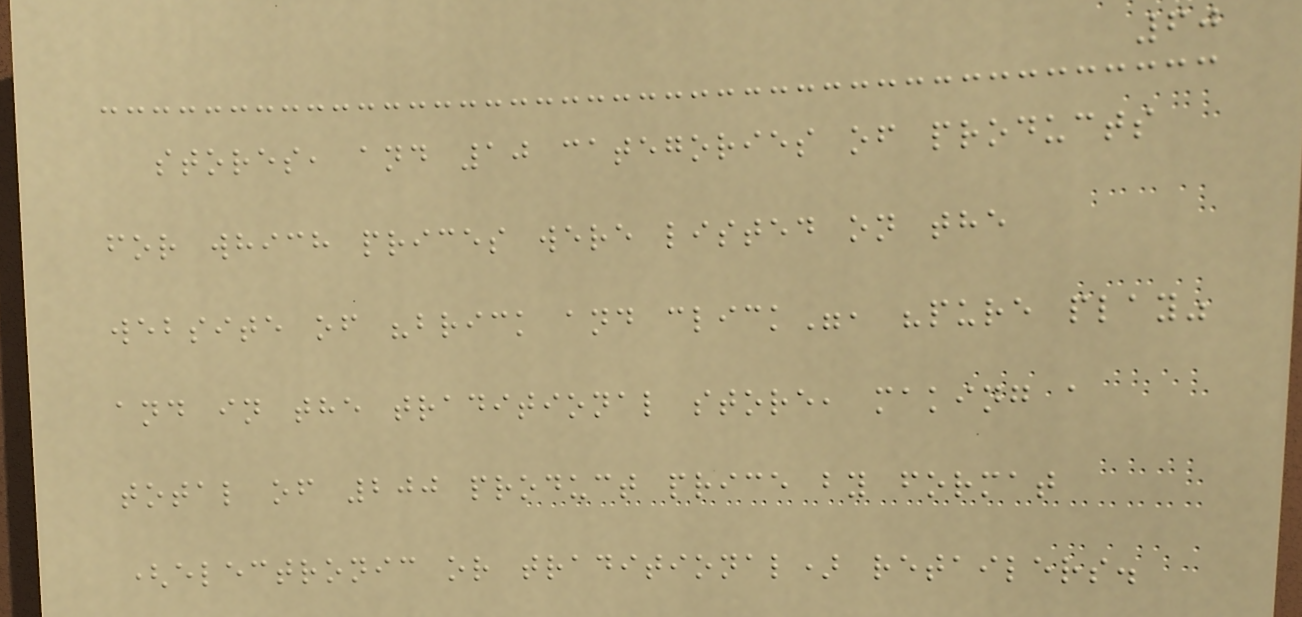60
stores, and 10 categories of products
for which prices were listed on the
website of "brick and click", "pure play"
and in the traditional store, making a
total of 200 product price by format
(electronic or traditional) retailers.
